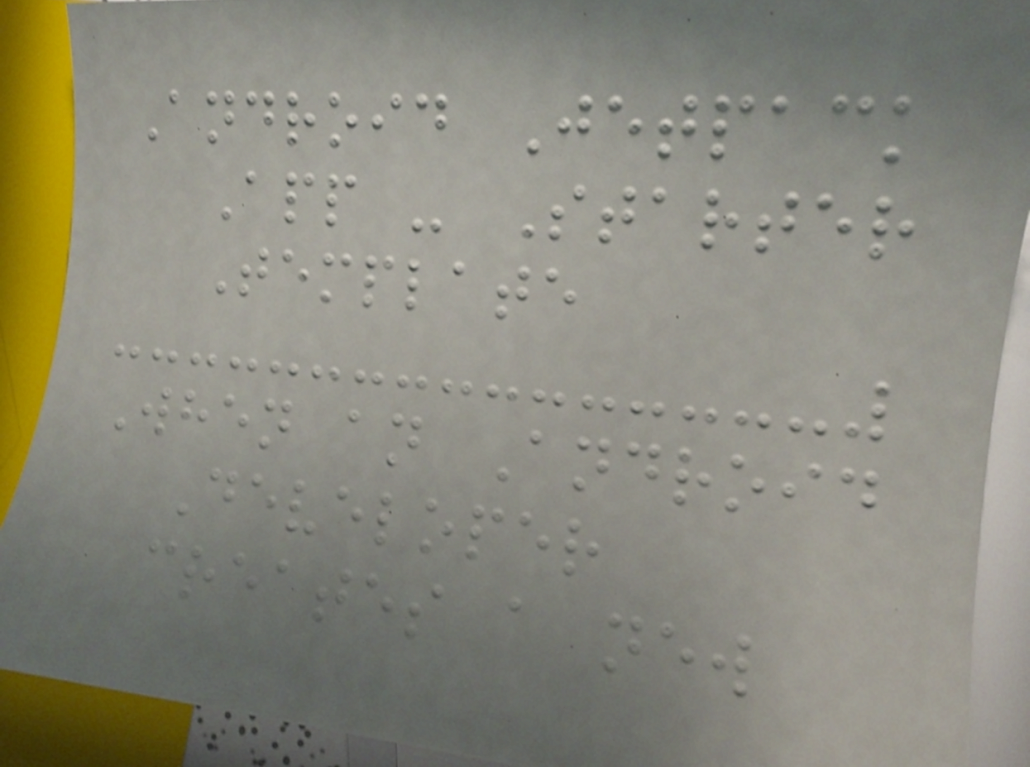Android Jetpack
App - Starter
Template
When an Android
Developer
creates a new
